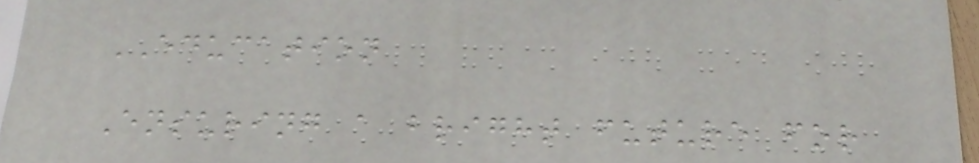EDUCATION
Ensuring a bright future for
